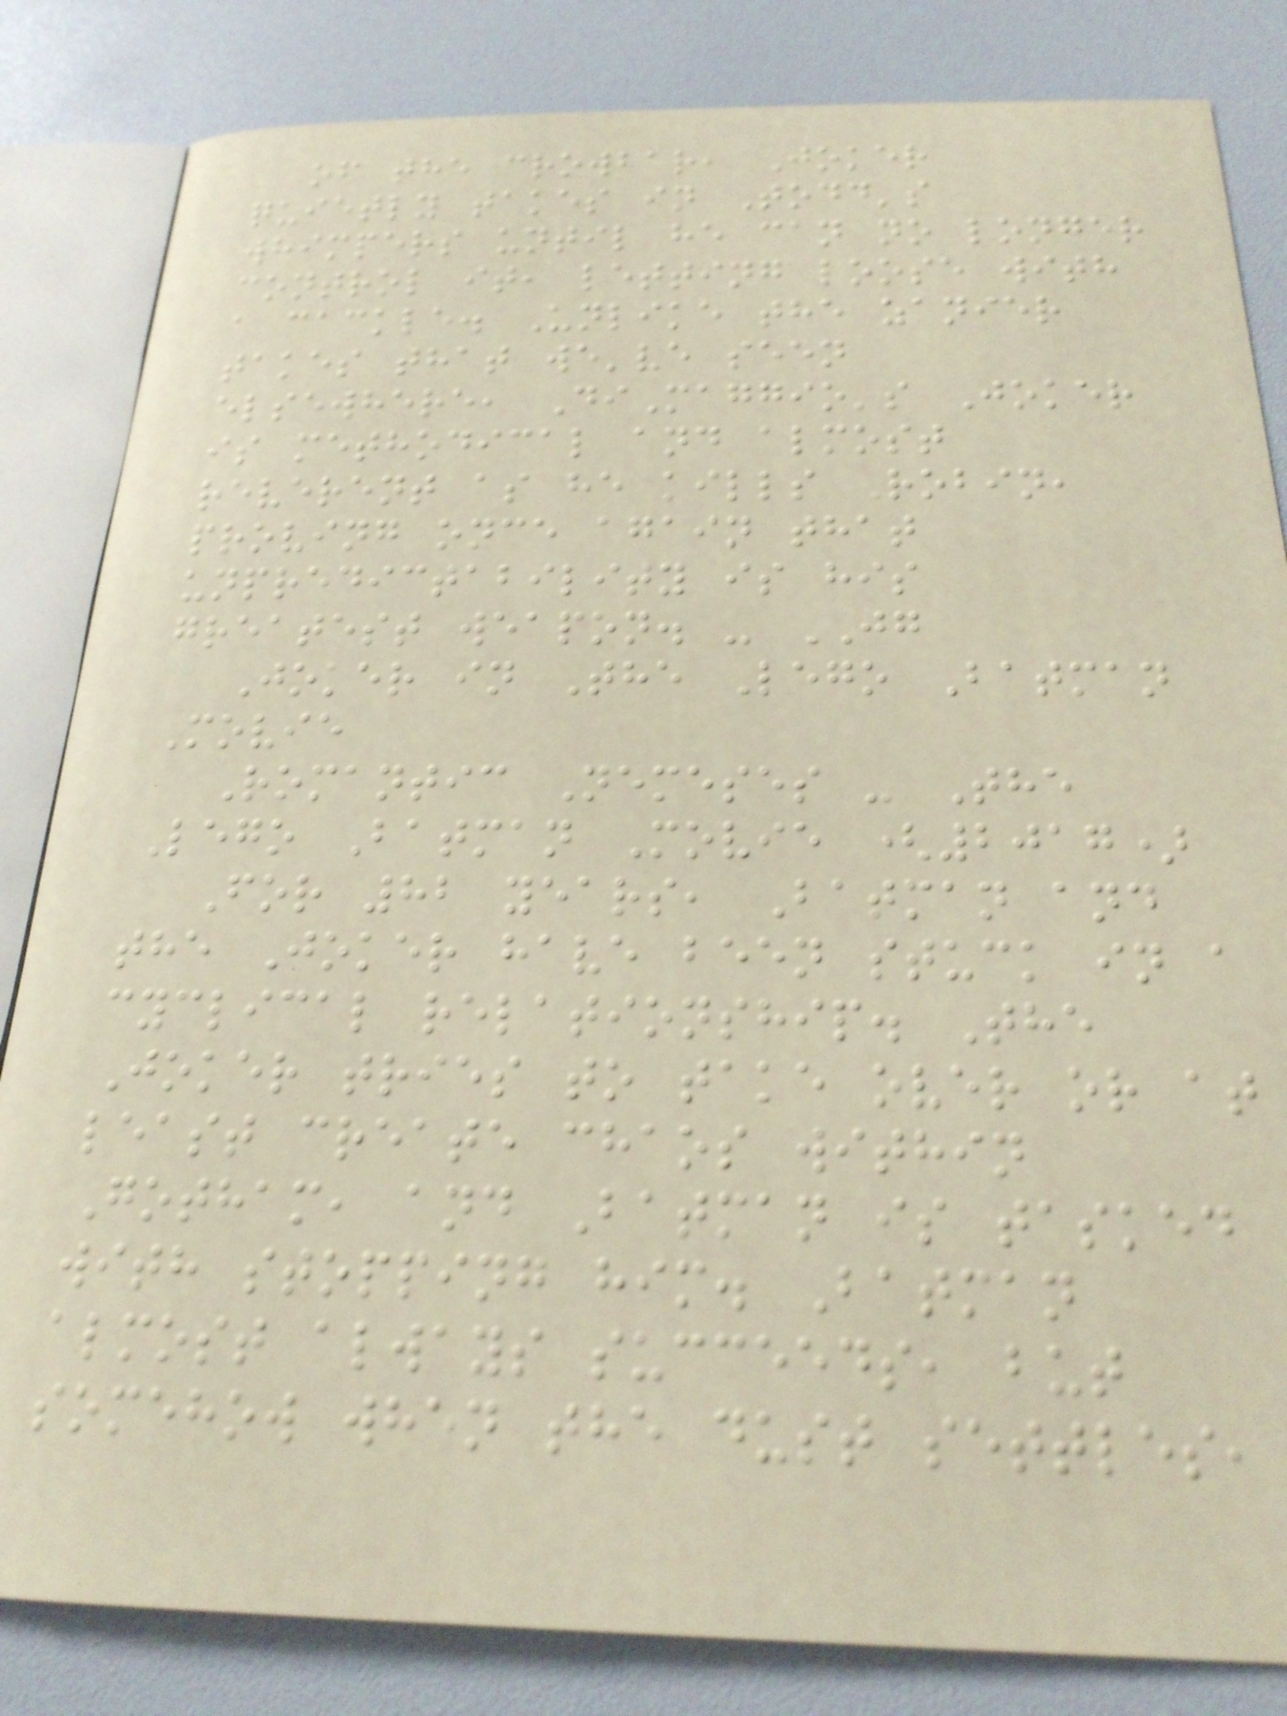of the crowbar, Joker
quietly takes in Todd's
whimpers until he can no longer
control it, letting loose with
a cackle. Unlike the zanier
takes that we've seen
elsewhere, DiMaggio's Joker
is methodical and almost
reverent as he kills Robin,
proving once again that
unpredictability is his
greatest weapon. - JG
Joker in The Lego Batman
Movie
Romantic Nemeses - The
Lego Batman Movie (2017)
For 82 years, Batman and
the Joker have been stuck in a
cyclical relationship. The
Joker tries to take over or at
least create chaos within
Gotham, and Batman is tasked
with stopping him. Batman
almost always succeeds, but
somehow when the dust settles,
